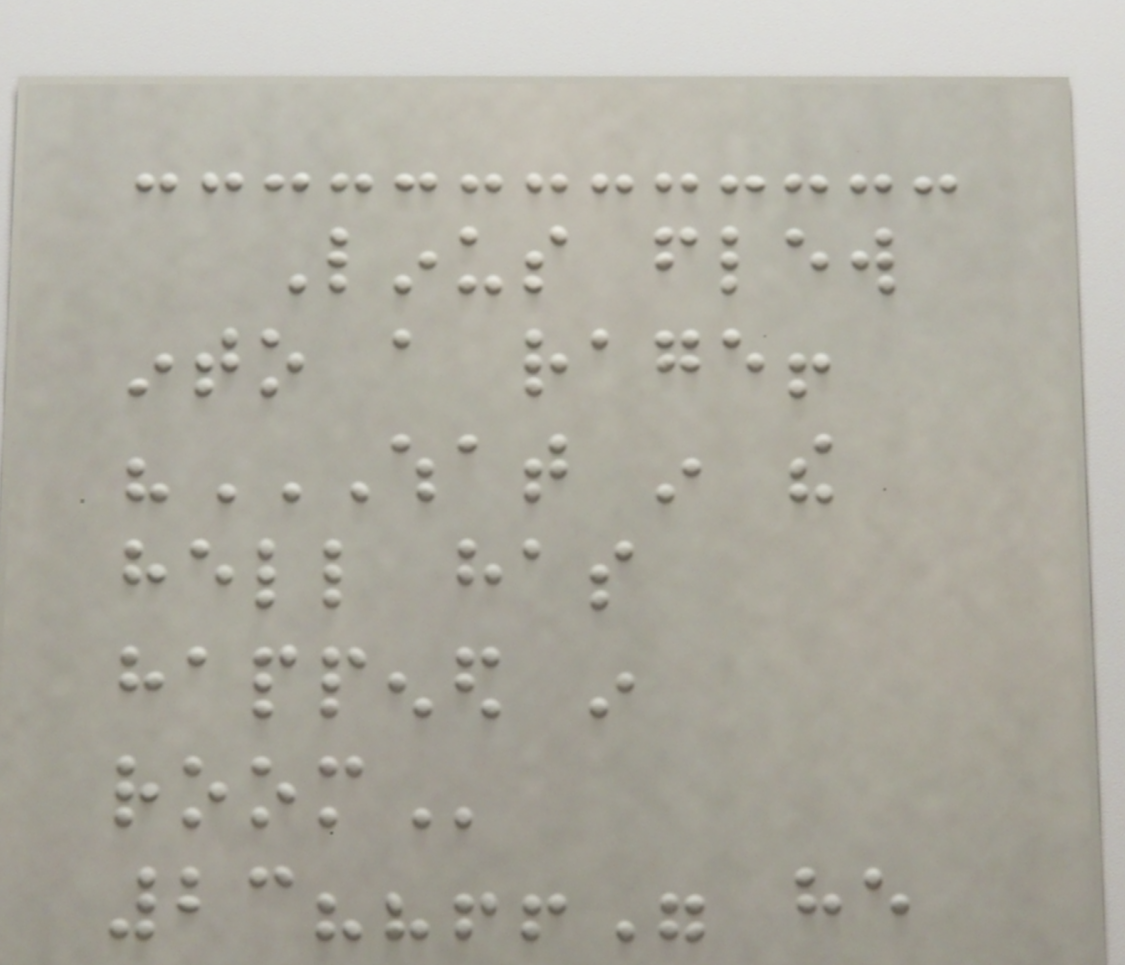Linus flew
into a rage!
"WHAT IN THE
HELL HAS
HAPPENED IN
ROOM
23??!!" he
